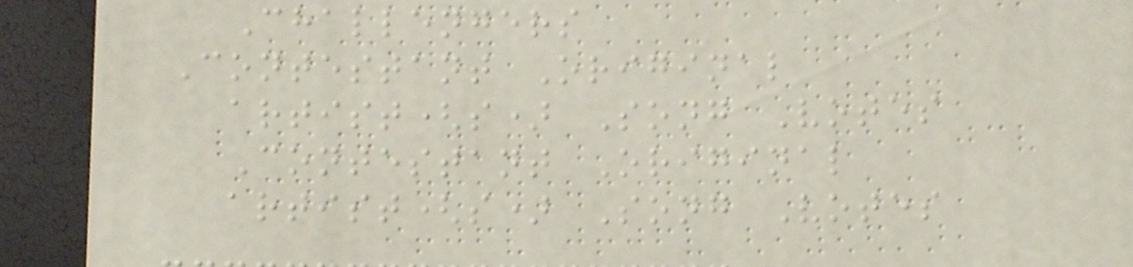Challengers
Contestant Original
artist(s) Song Votes
Contestant Original
artist(s) Song Votes
